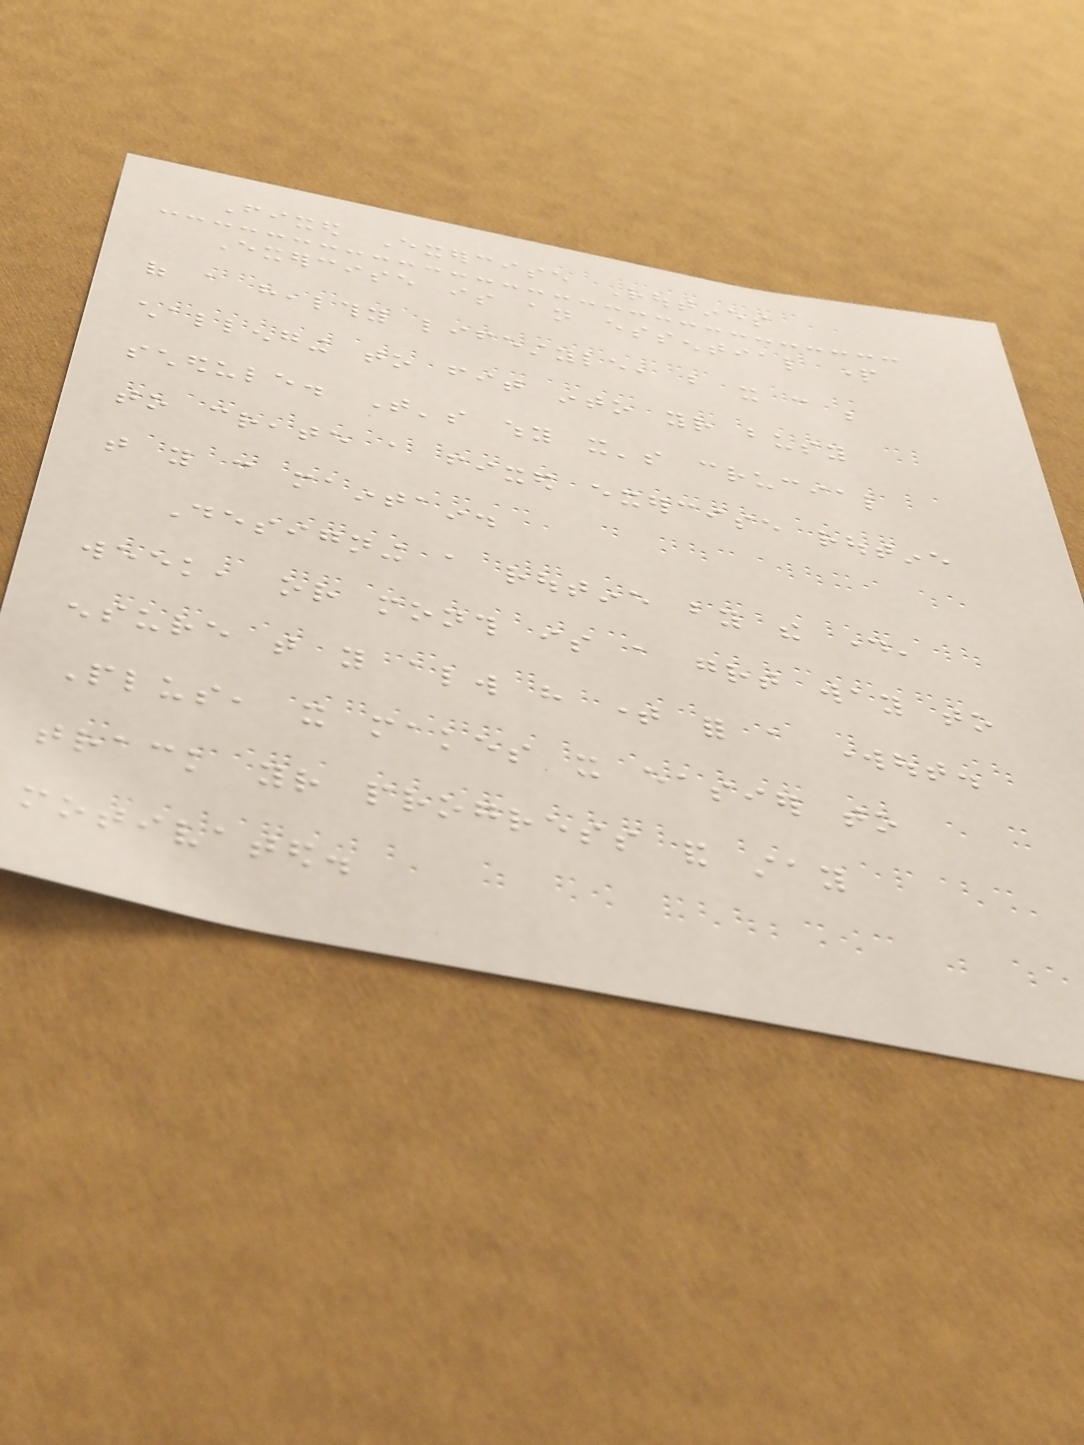Fixed Exercise Routines
Exercise is an essential part
of a healthy lifestyle, but it can be
challenging to fit into your busy
schedule. That's why it's crucial
to create a fixed exercise routine
that you can maintain.
Designing a routine by the day,
week, or month is a great way to
ensure that you always have time for a workout.
Plus, it makes it easier to
track your progress and stay
motivated.
